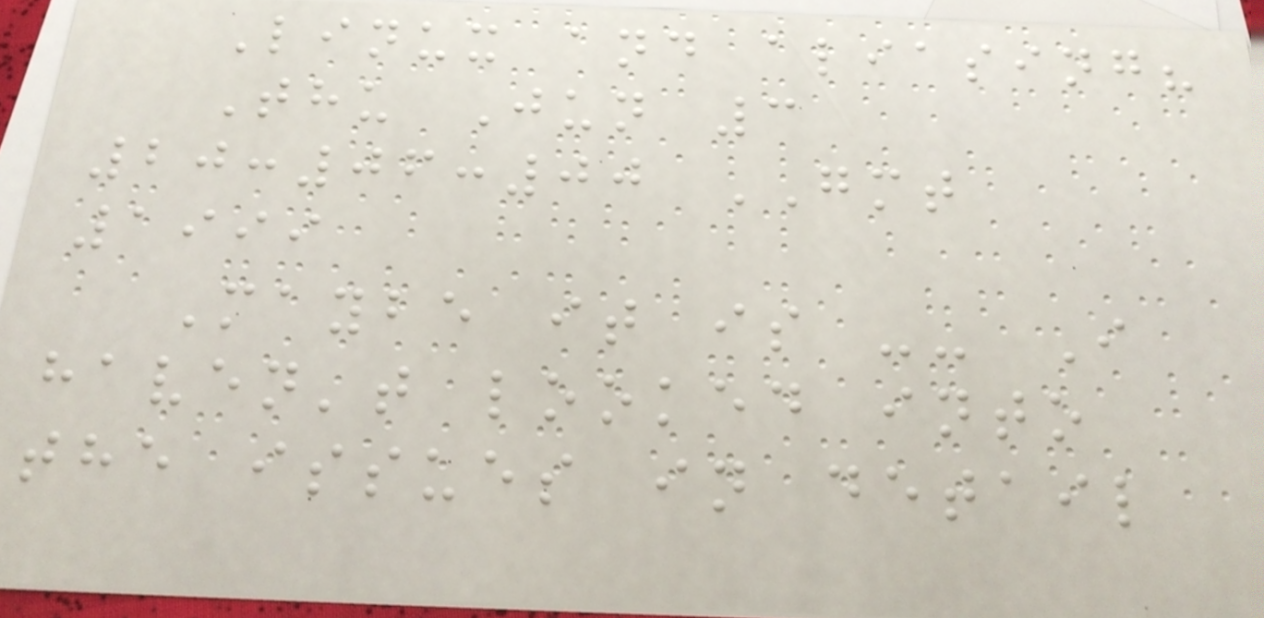Linux and aliasing?
Thu Jun 3
20:06:00 GMT
1999
Maybe it is -- I
haven't looked into
the issues in detail
